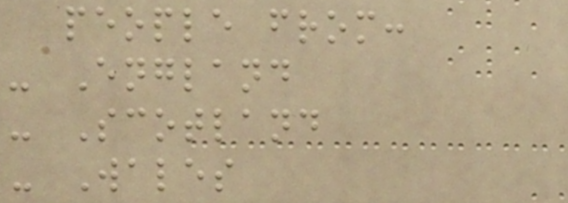people from:
- England
- Scotland
- Wales
